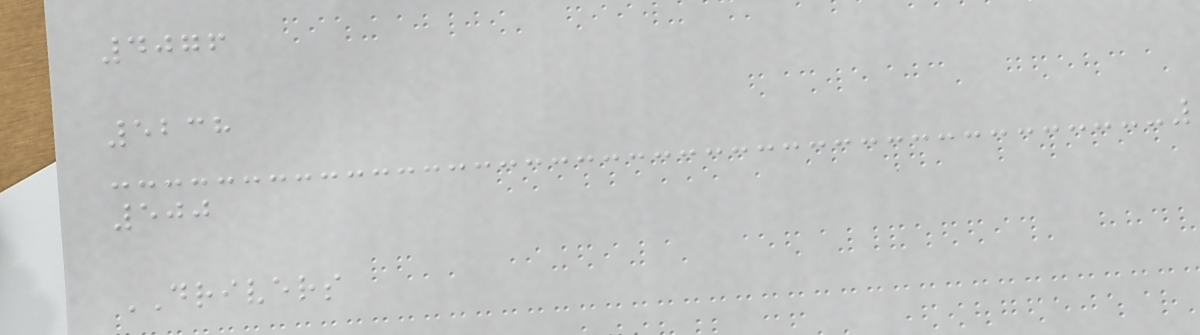4076
5238
500
DRIVERS
